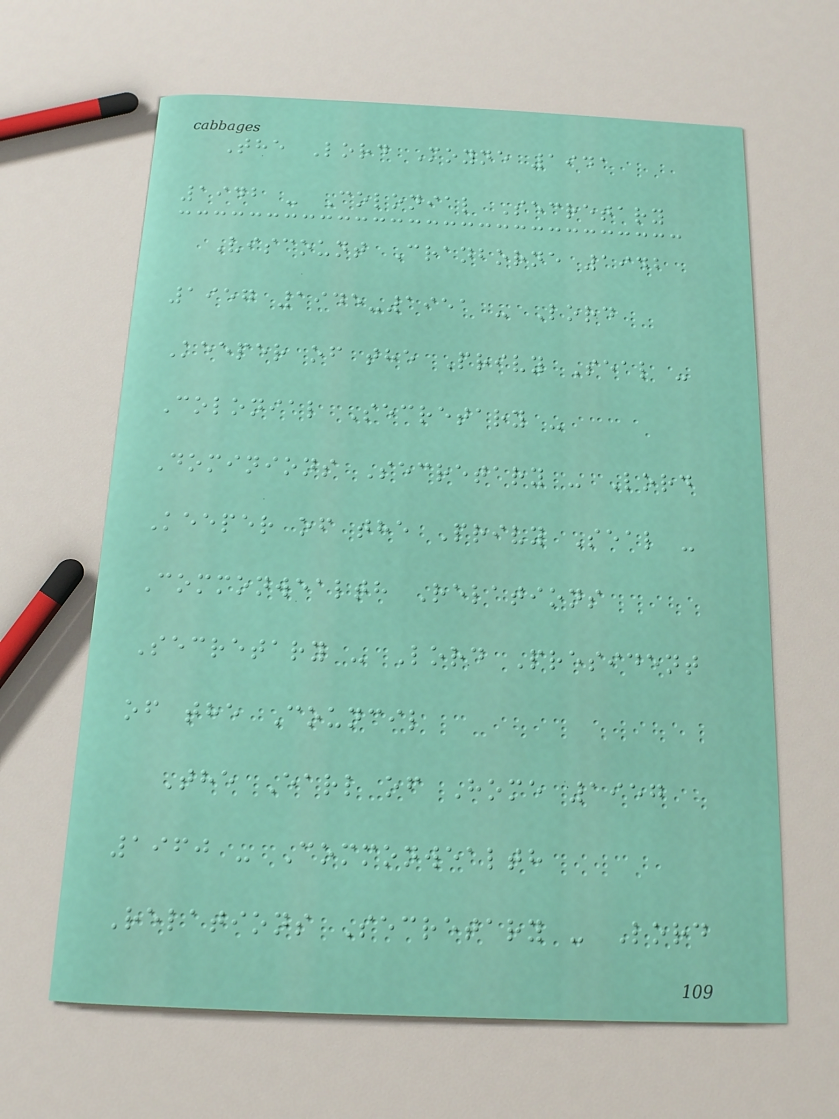The Lord Moyne 1941
1942 - Colonial Secretary
Viscount Cranborne 1942
1957 1945-1951 - Lord
Keeper of the Privy Seal -
Colonial Secretary -
Dominions Secretary - Lord
Keeper of the Privy Seal -
Commonwealth Relations
Secretary - Lord President
of the Council
The Earl of Home 1957
1960 - Commonwealth
Relations Secretary - Lord
